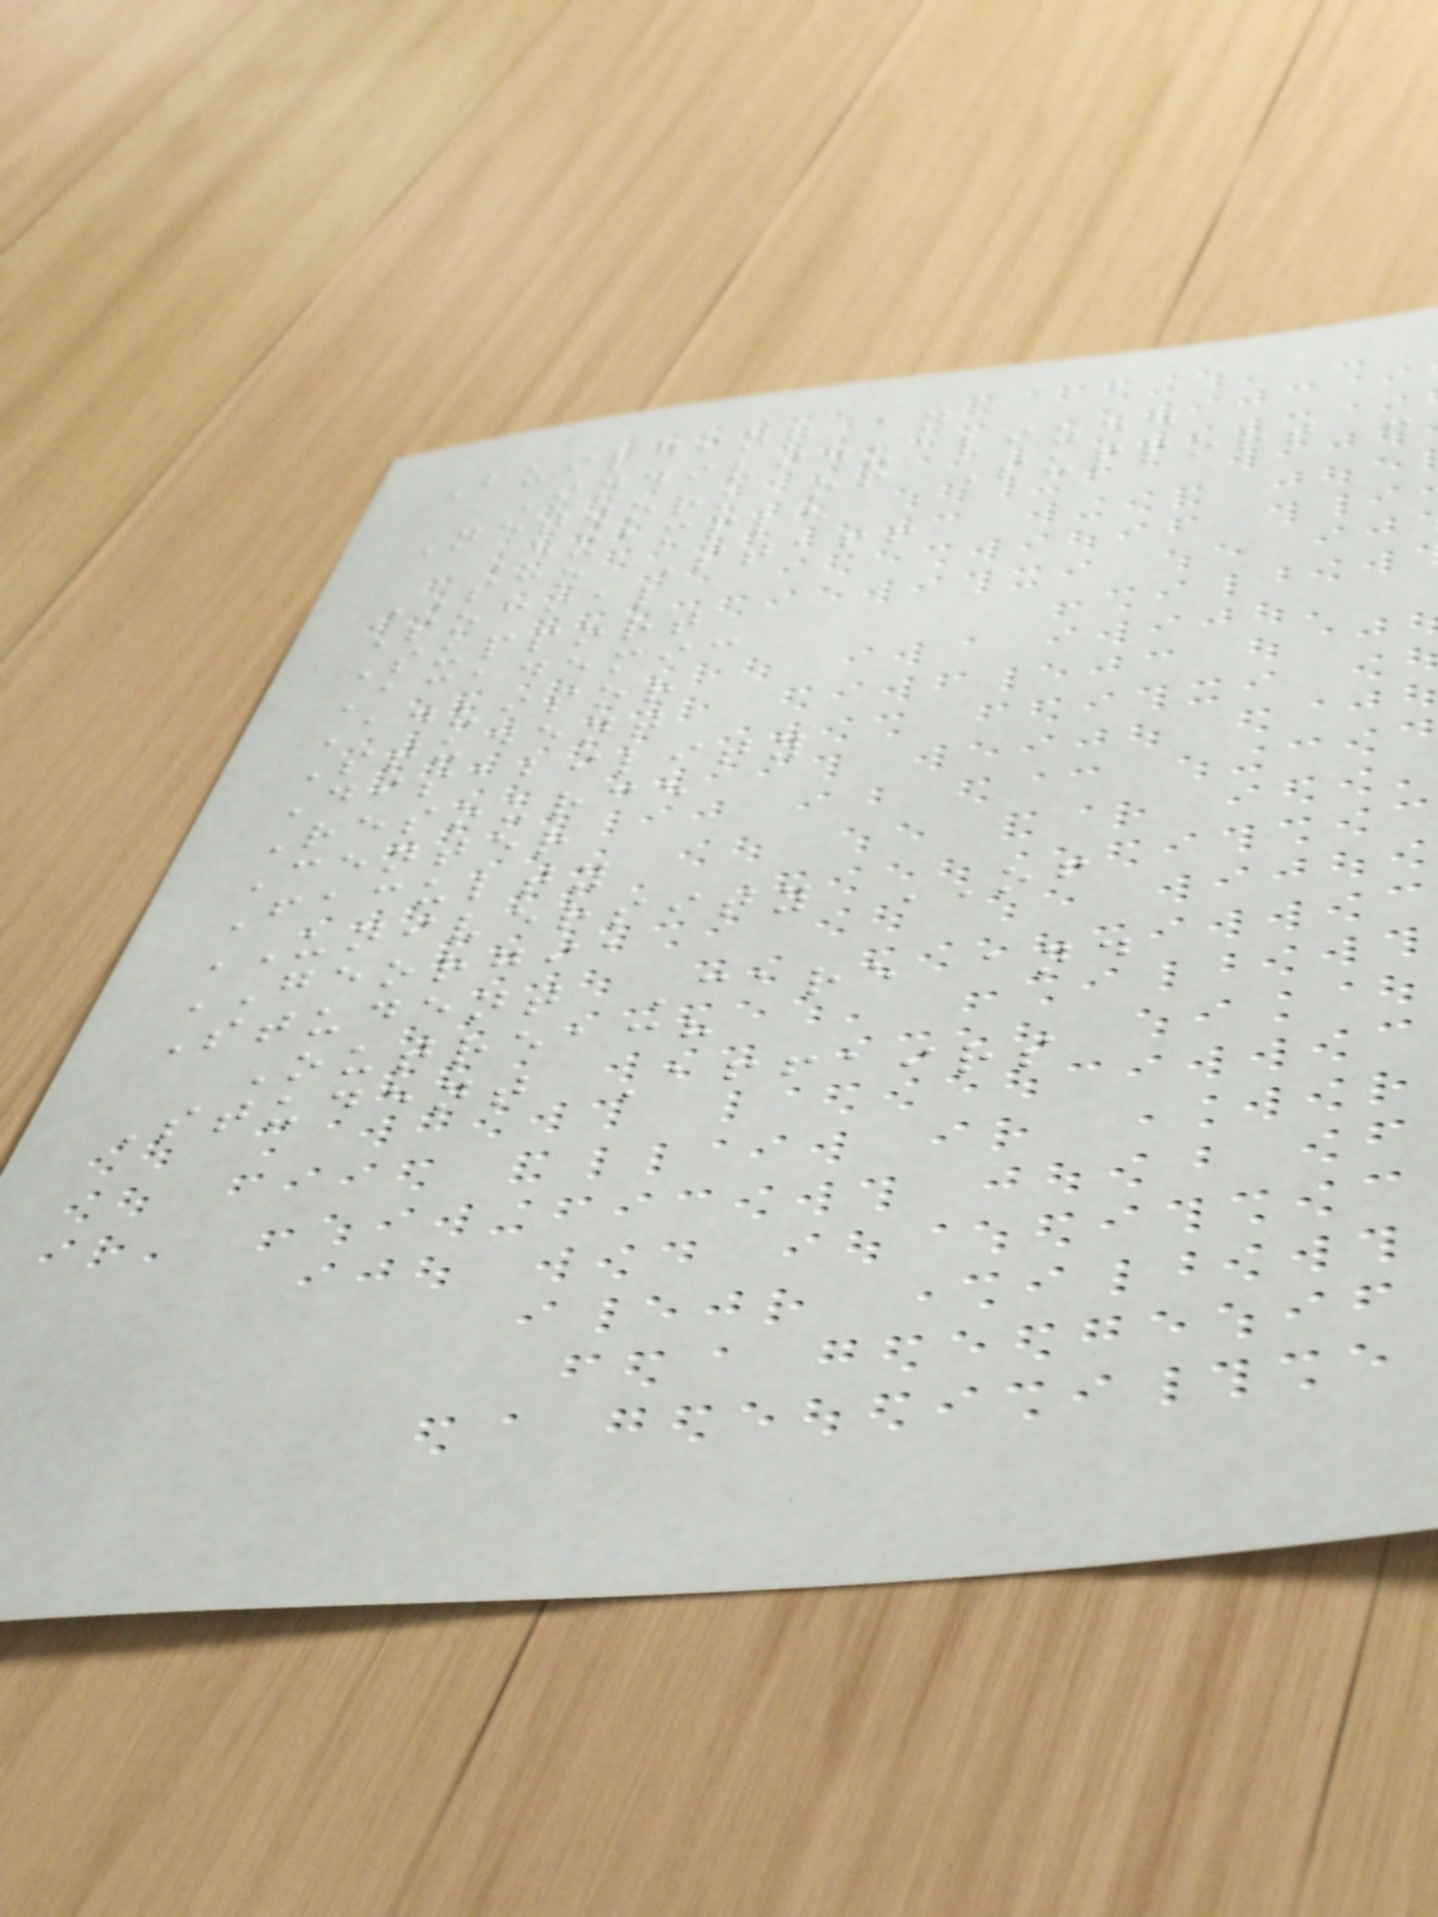Building an
Individualized
Network of Support -
Example
SCO Staff
Social
Support
Academic
Advisor
Student
Disability
Resource
Center
Faculty
UNIVERSITY OF
GEORGIA
Student Care and
Outreach
Student Affairs
